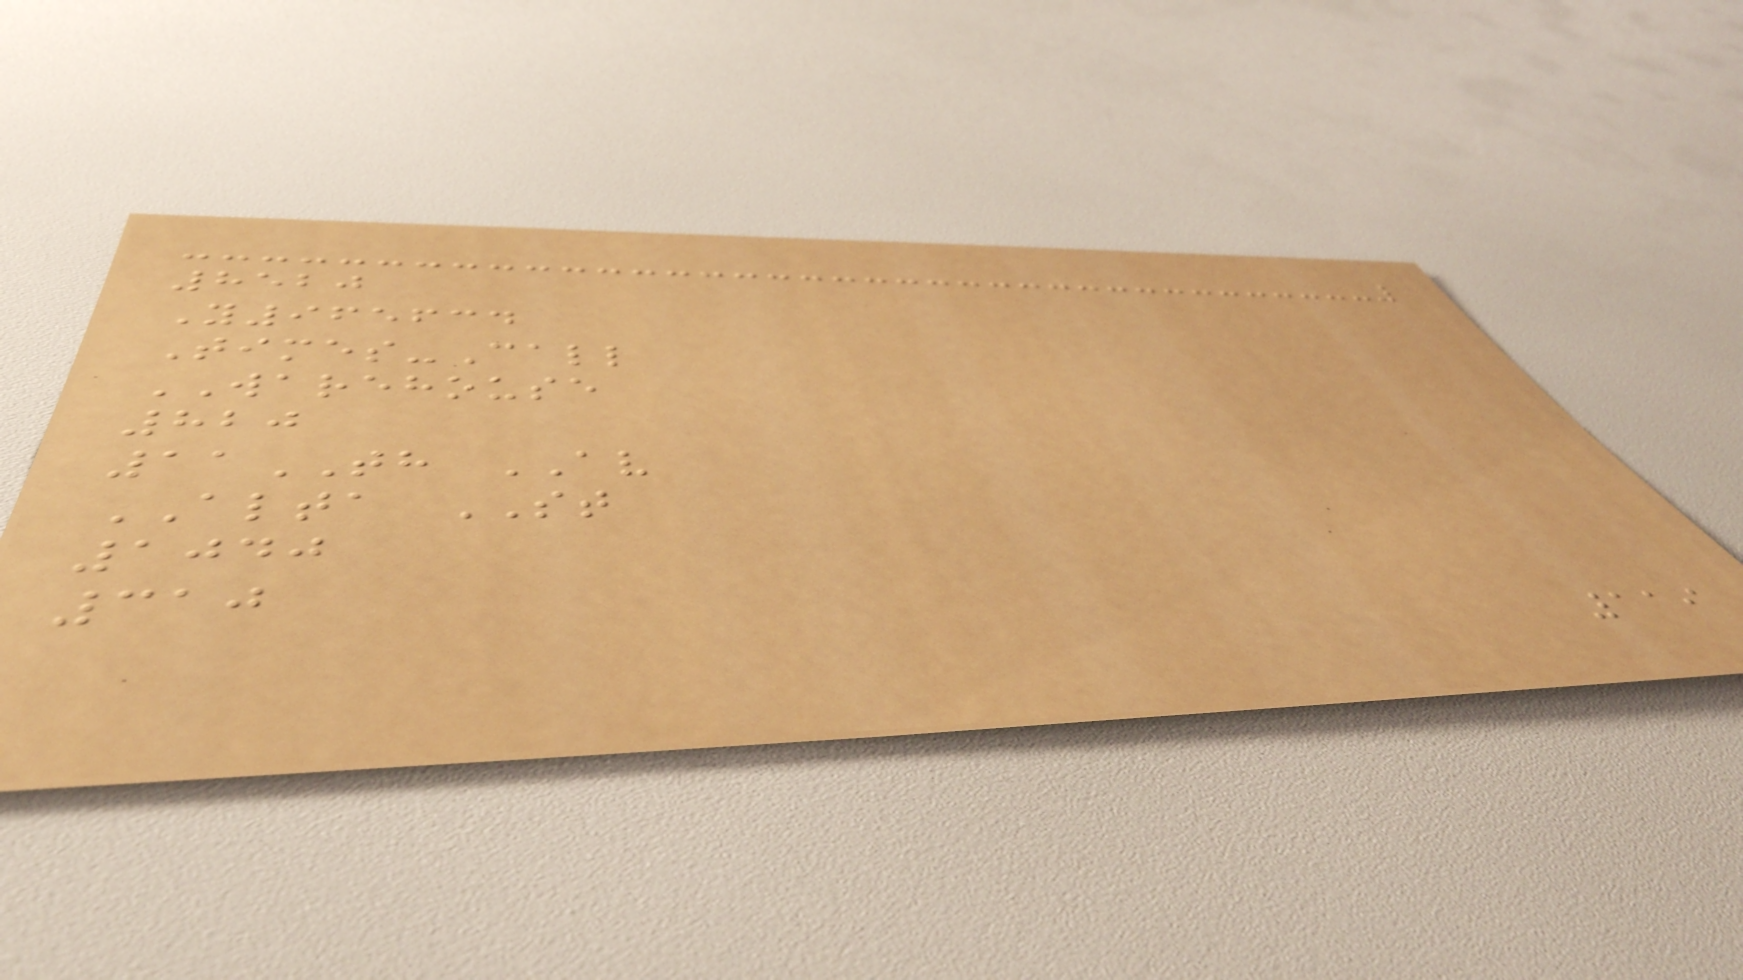8520
Y965634
Times-Call
WAREHOUSE
820
11TH AV
ALTA ST
1040
310
119
